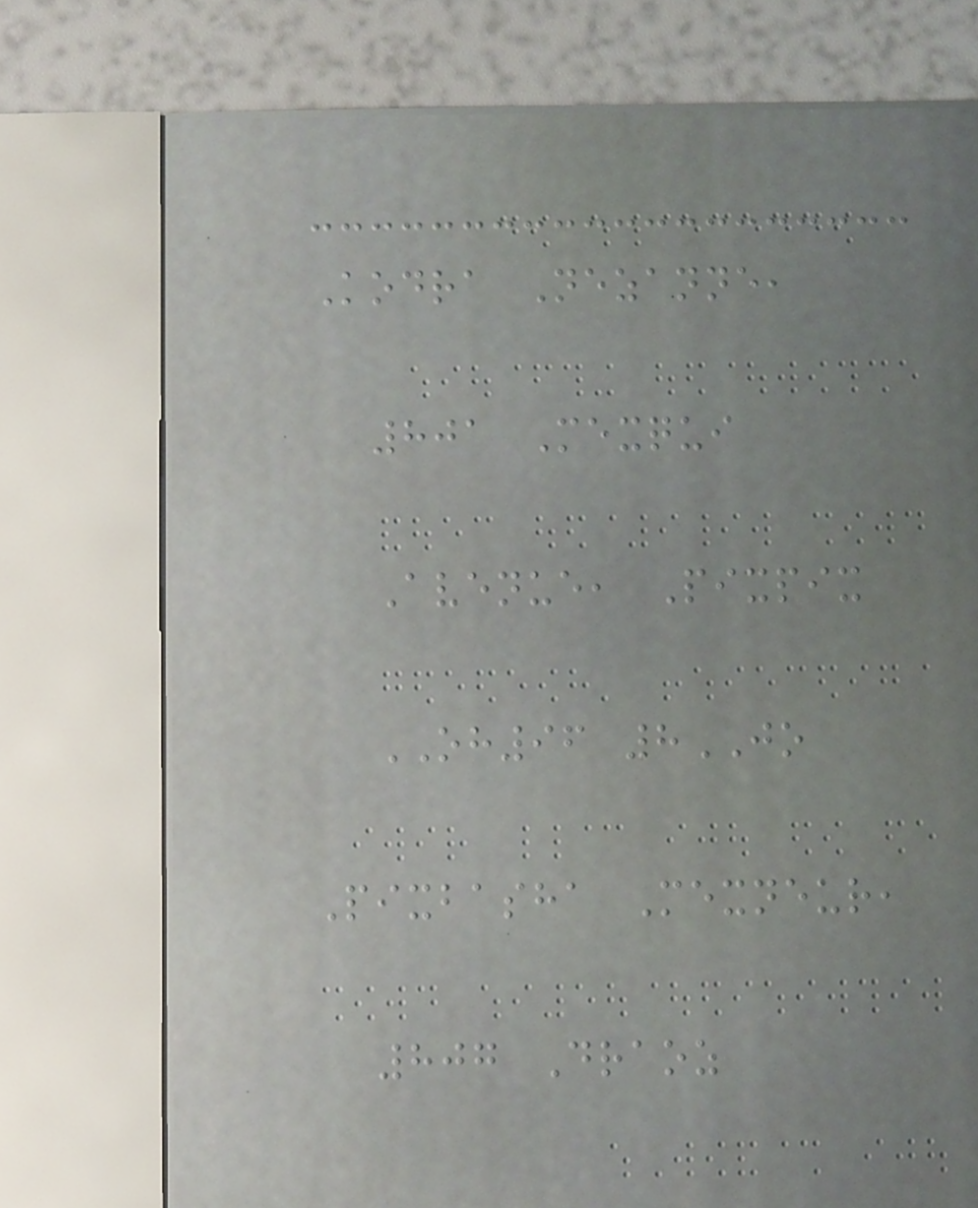Kodra Nezanne,
801 Mexqui
Avenue, Pixpix
OH96 8JO
Pixbasha Mexneur,
807 Draoz
